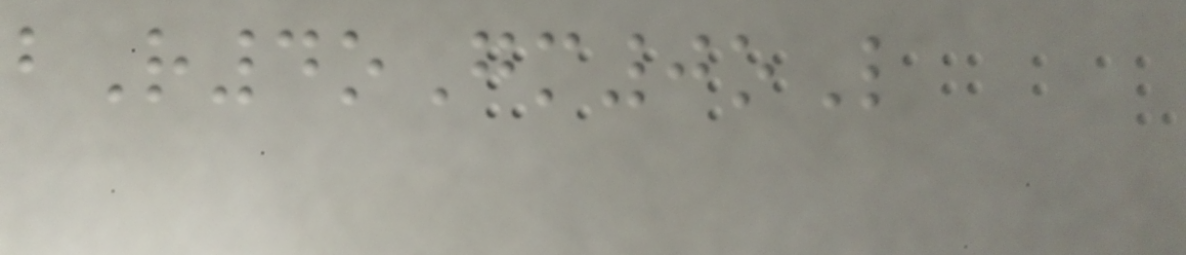bR4oGm0oL
